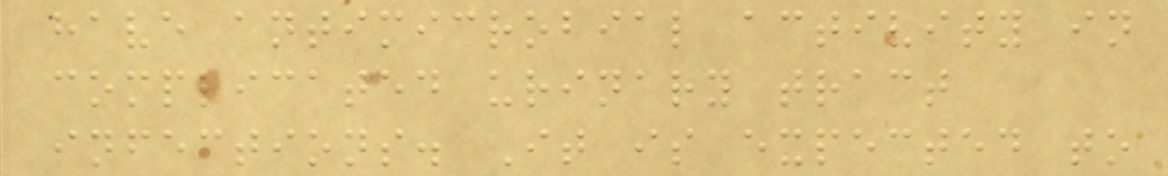have antimicrobial activity in
complicated urinary tract
infections. It is expected to
